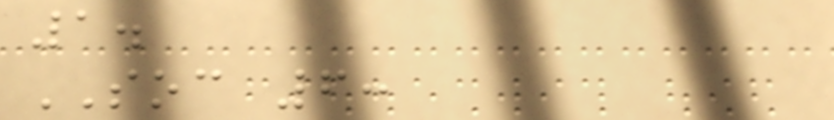1.
SOC 6:
